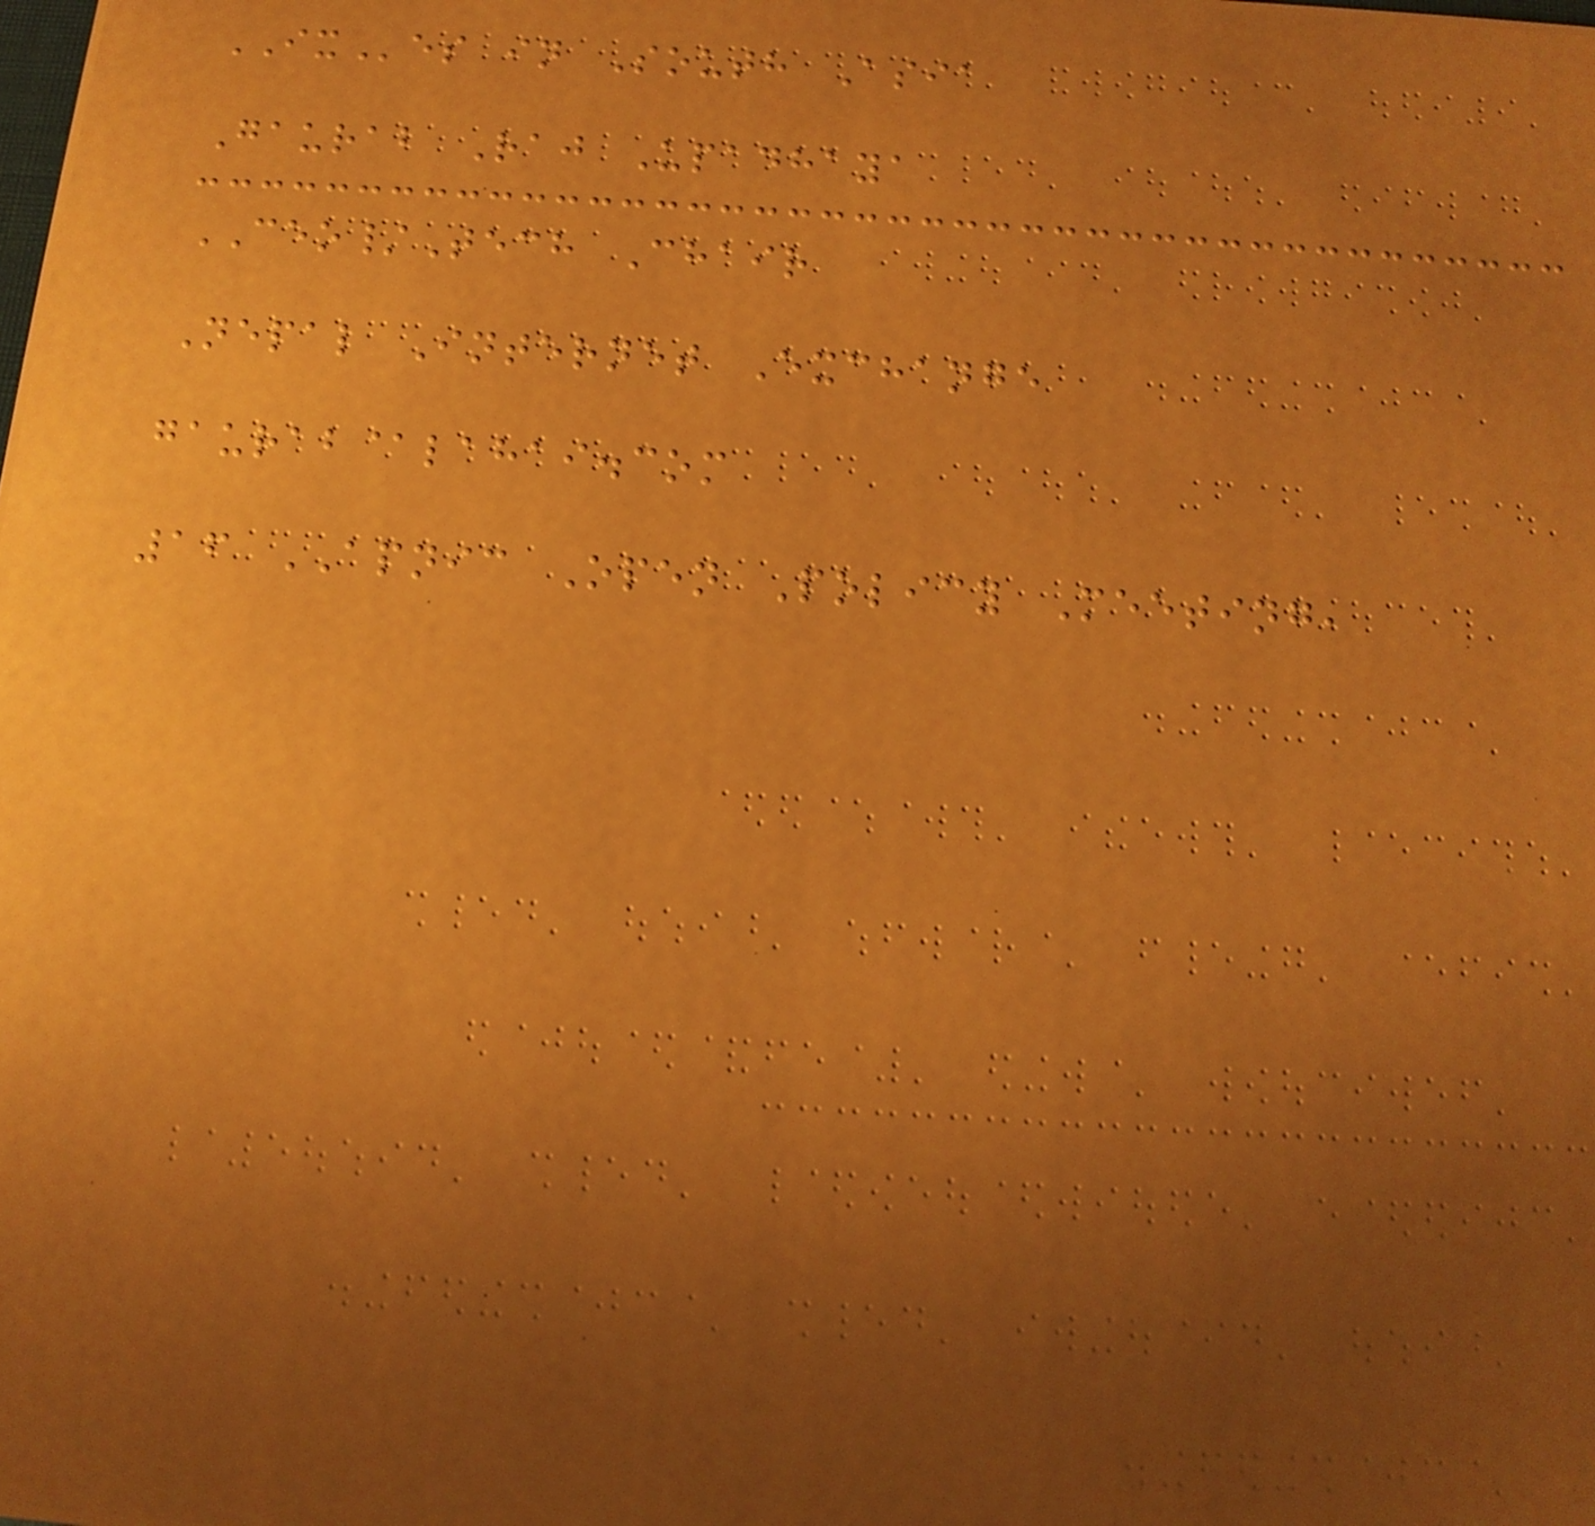IXes in South Asia
Gaurab Raj Upadhaya
CEO/Tech Chair
Nepal Internet Exchange
gaurab@lahai.com
16 APNIC Open Policy Meeting,
